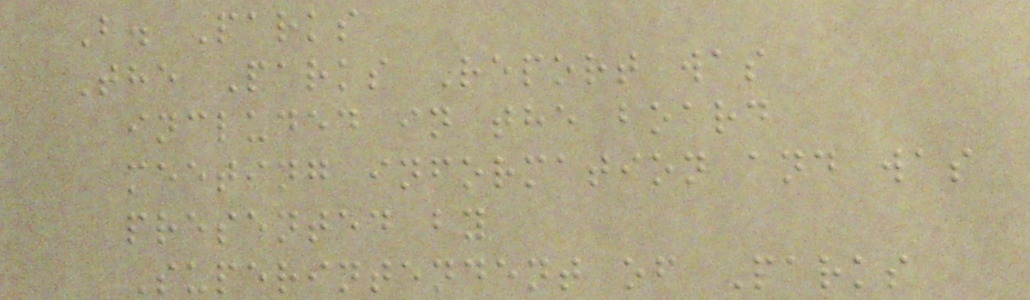B. Parks
The Parks Report was
included in the board
meeting information and was
presented by
Superintendent of Parks
